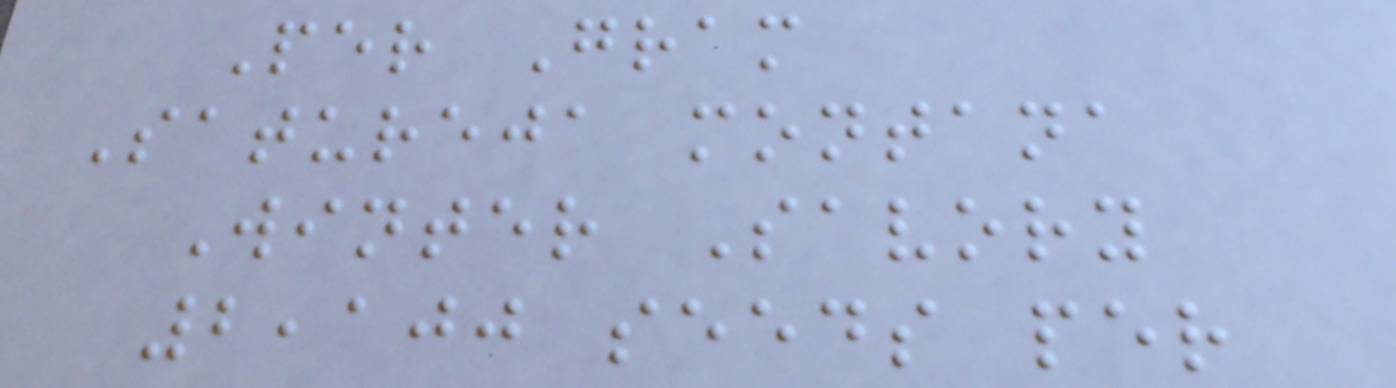Per Gram
Satureja montana
Winter Savory
2,100 seeds per
